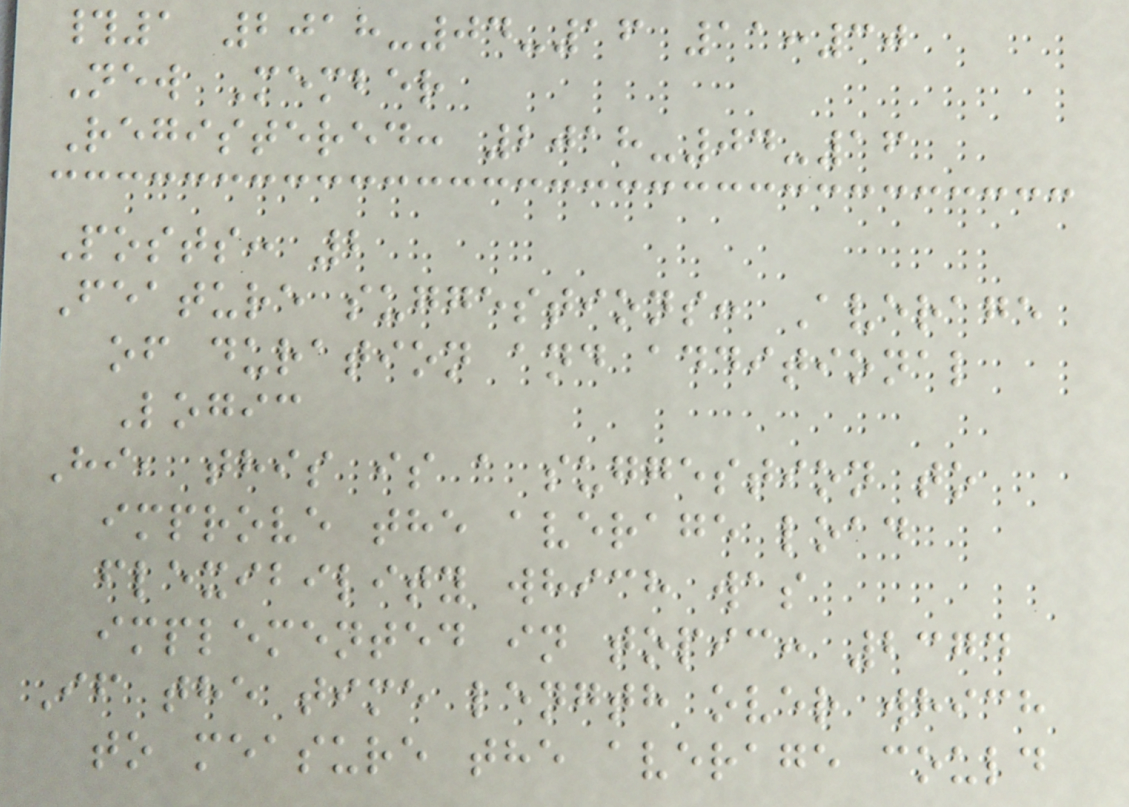#1 2018-04-16 11:30
New Member
Registered: 2018-04-16
Posts: 2
Feature suggestions: Average
of duration and additional
Logic
Hi, this is a suggestion to
improve the average load
flexibility which was
implemented in topic: 2374
If the time length over which
to measure the average could
